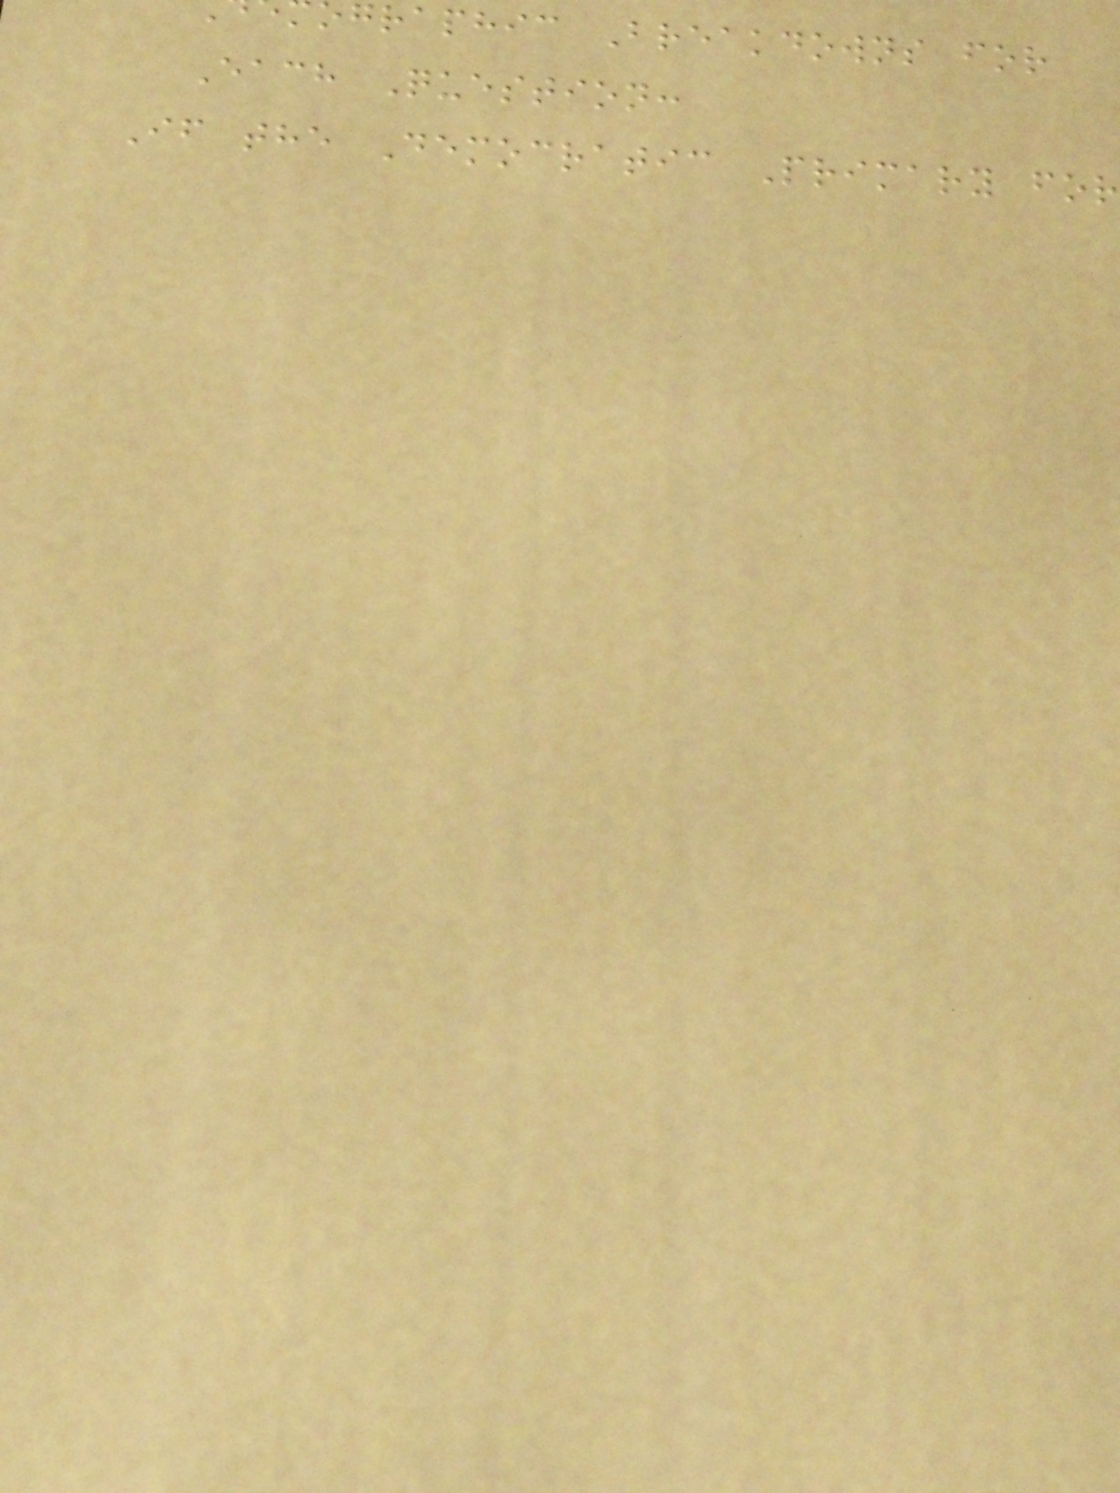graphic Breakdowns for
Each Question:
If the Democratic Primary for
